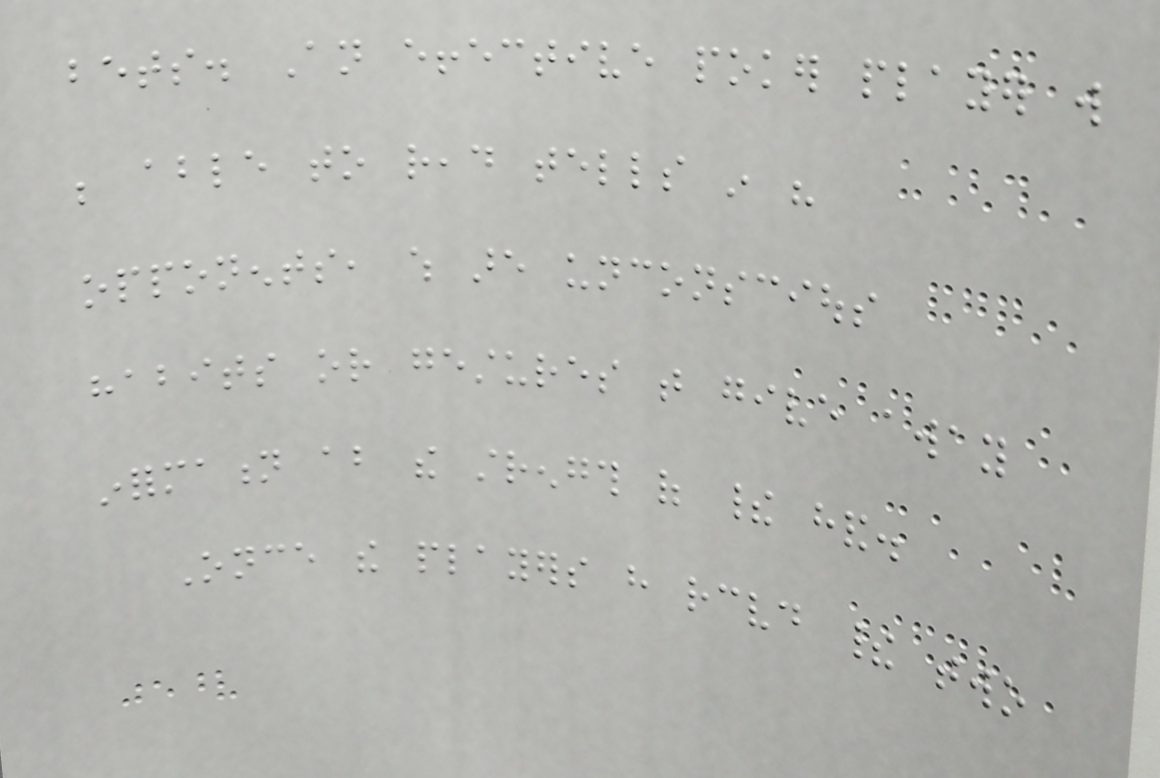bets. An effective poker player will
be able to read tells in his
opponents, which are unconscious
habits or gestures that give away
information about the strength of their hand.
Once the players have received their two
